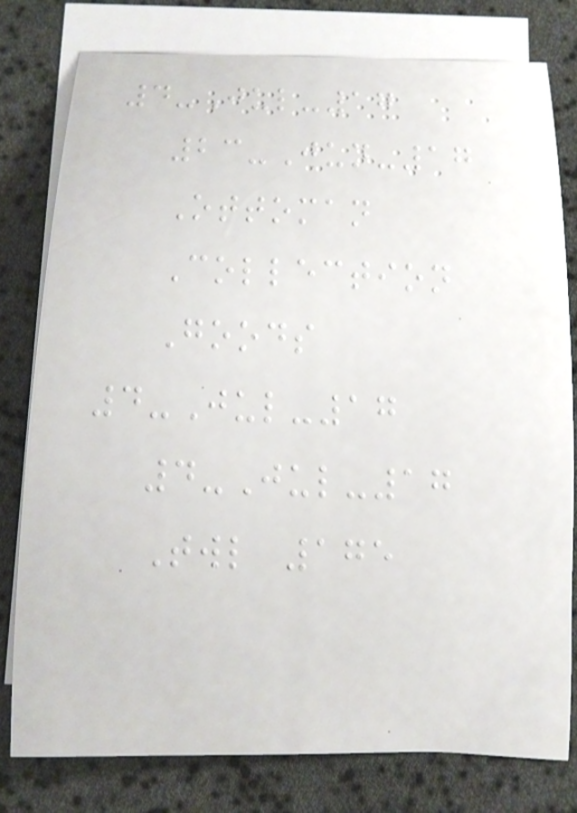4-Jul-17
23-Jun-17
Ottoman
Collection
Goods
4-Jul-17
4-Jul-17
Twl 175
